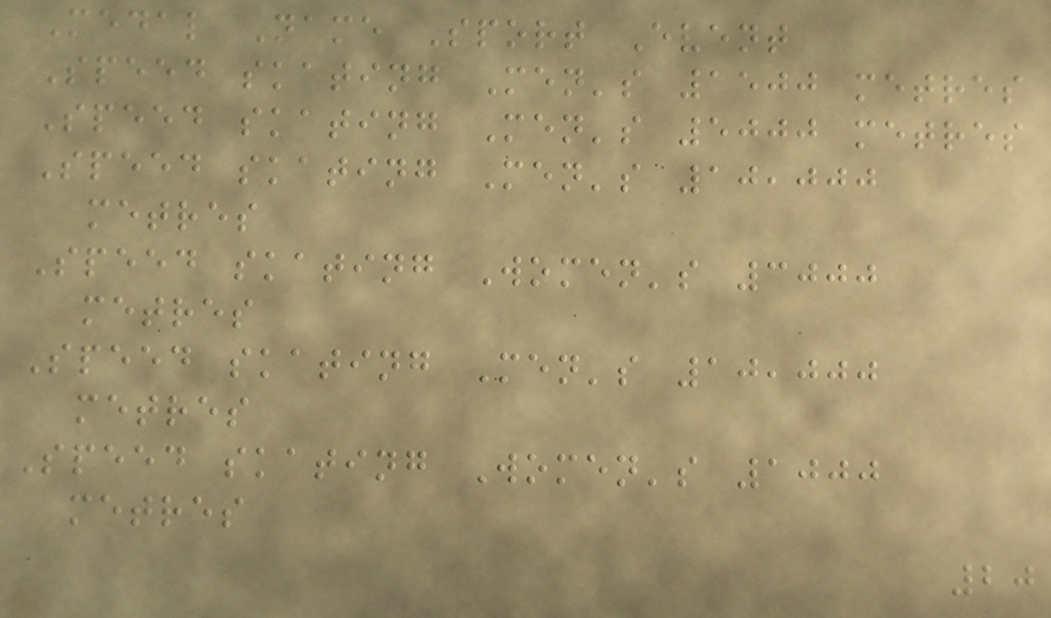Medal Name Sport Event
Speed skating Men's 1500 metres
Speed skating Men's 5000 metres
Speed skating Men's 10,000
metres
Speed skating Women's 3000
metres
Speed skating Men's 10,000
metres
Speed skating Women's 1000
metres
20
